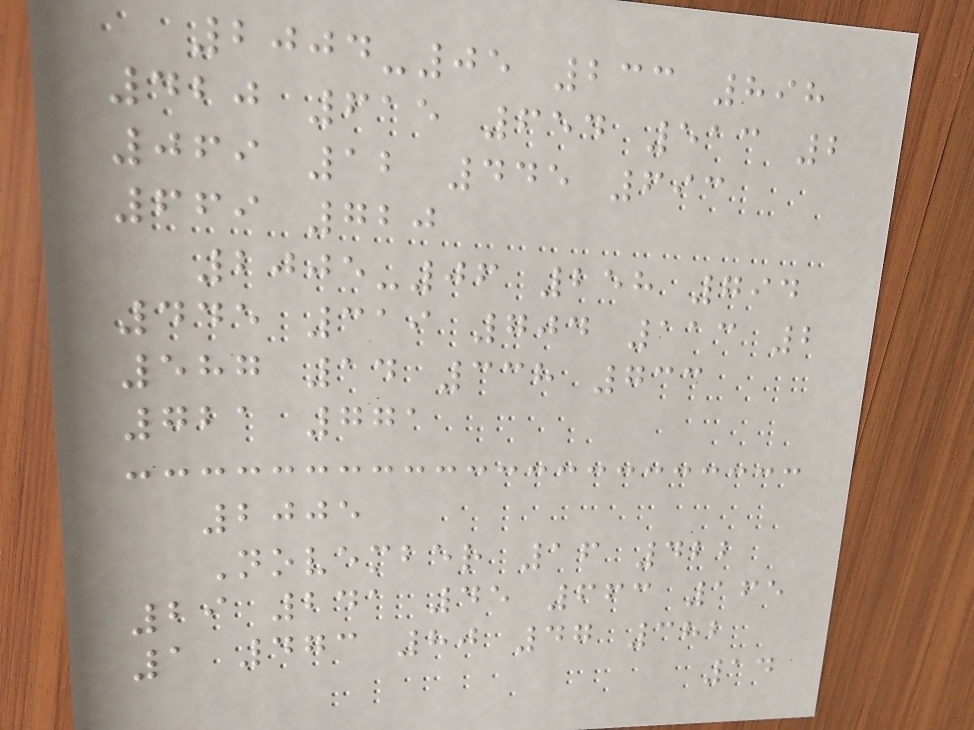2004-05 233 898
420 615 654 513 2
069 12 445 693
669 720
2005-06 258 794
445 319 704 113 2
587 14 338 733
721 771
2005
November 16 422
29 241 45 663 165
1 473 80 47 382
14
